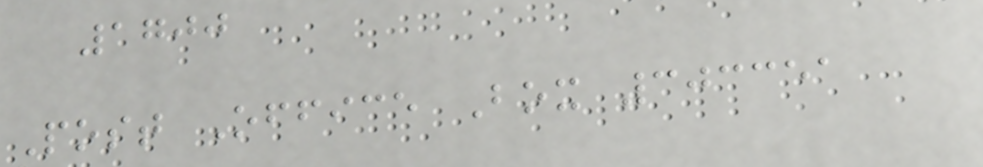1700
Post Office Box 303351
